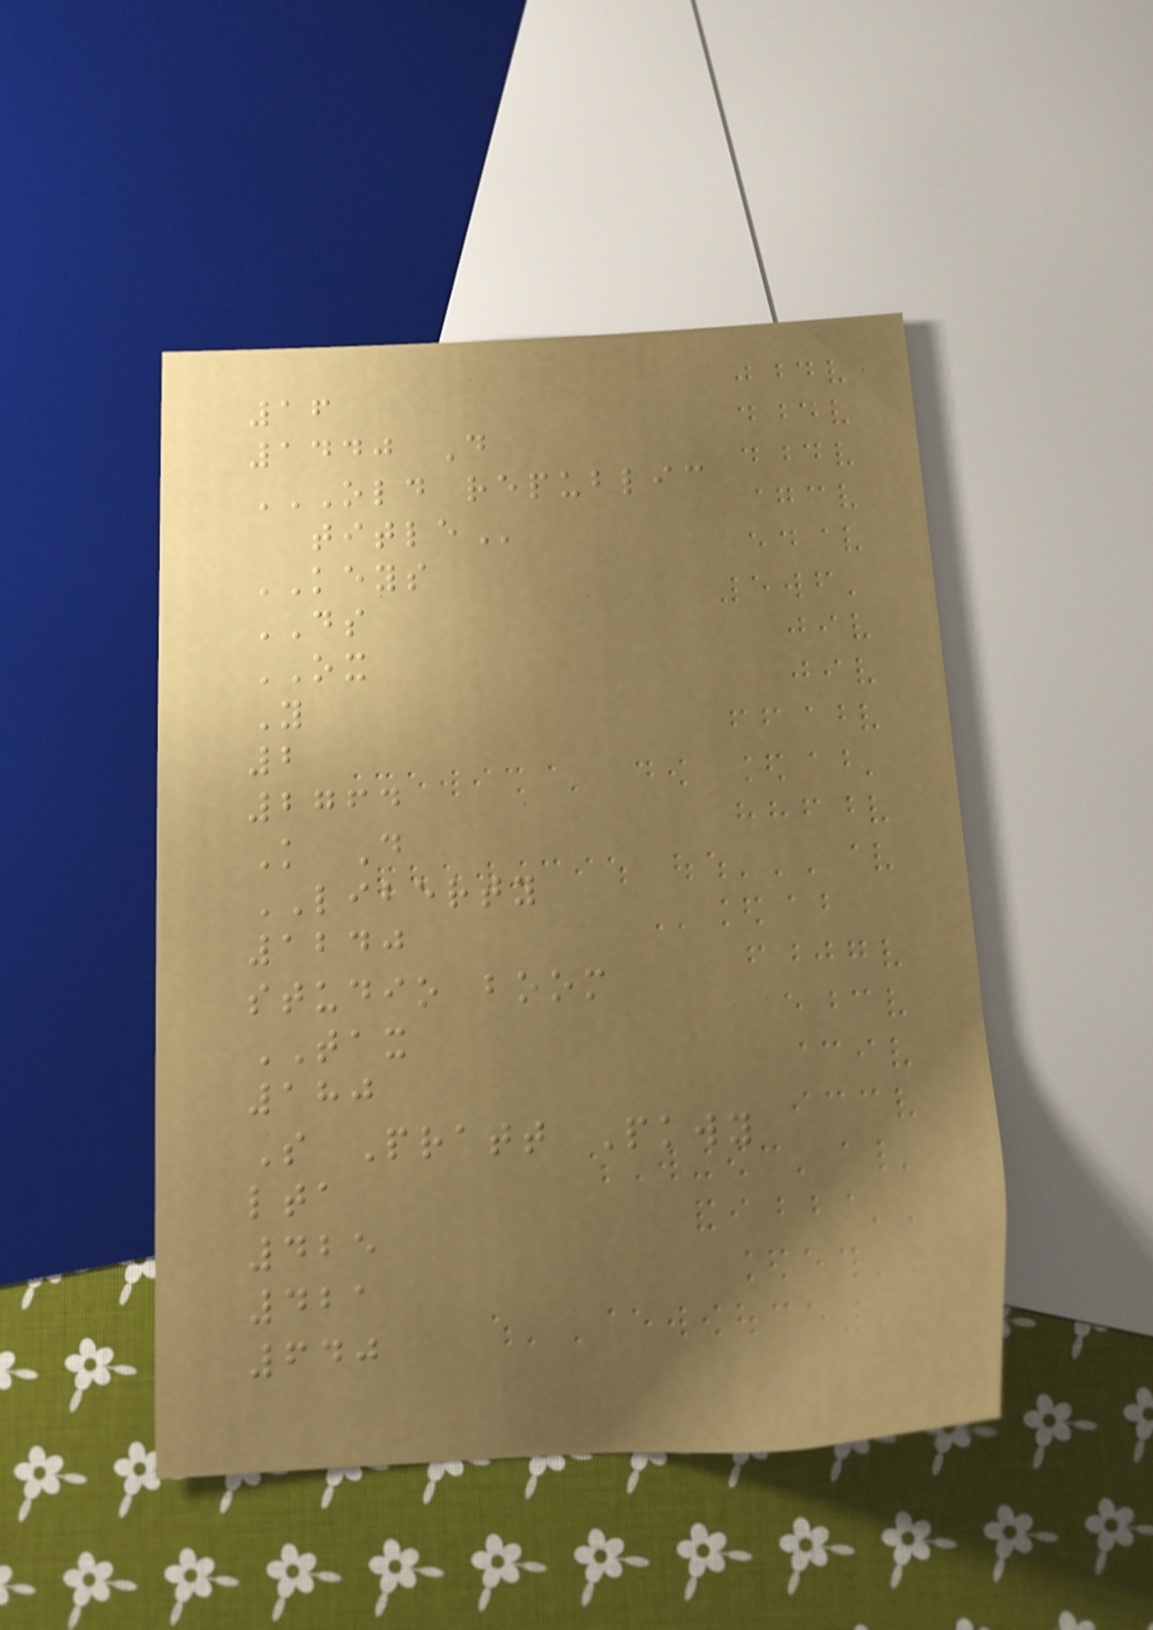16
1440 D
OLD REPUBLIC
TITLE
KEYS
DS
OX
Y
2
2764
K D
LIBERTY
1240
studio boom
TAX
180
S Pratt Pkwy
lta
425
421
640
